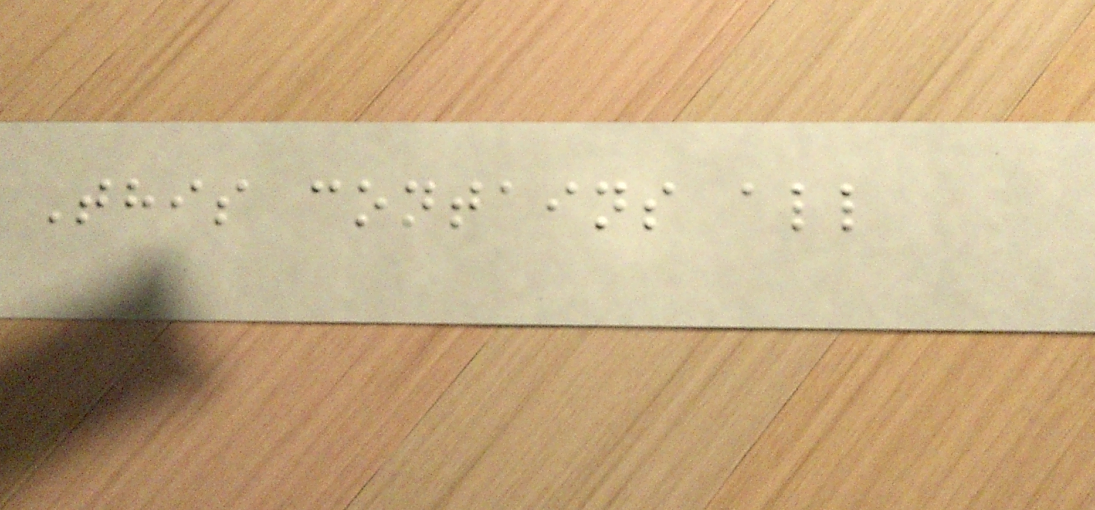This contains all
